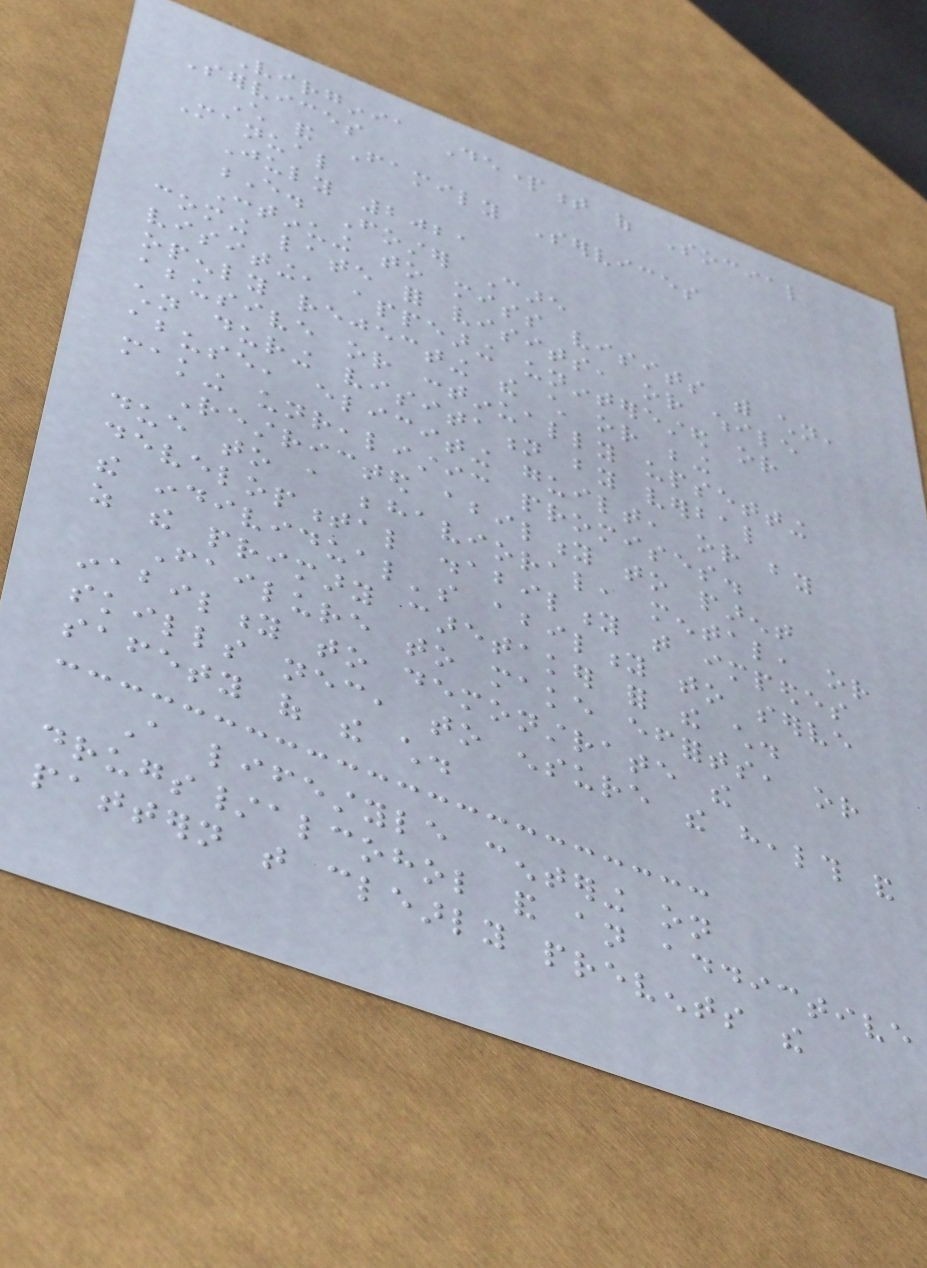Virginia Department of Social
Services
Child and Family Services
Manual
July 2021
E. Foster Care
Continuing to miss visits with children,
coming late for visits, or while
visiting, appearing uninterested or
openly rejecting the child or being
abusive or continually upsetting
children during visitation by verbal
abuse, eliciting guilt, or by
making unrealistic promises.
Restricted ability to parent
due to a behavioral, mental, or
developmental disability that impedes
the individual's ability to serve
as the primary caretaker for the child.
Failure to make efforts, or
inability to demonstrate the
skills necessary, to ensure the health and
safety of the child.
A lifestyle centering on
drugs/alcohol and an addictive
pattern that clearly prevents the
